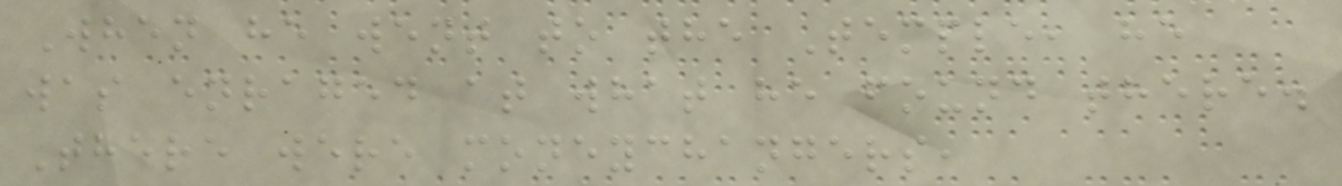When he went to the Temple, he
was enraged at what he found there.
There were moneychangers,
